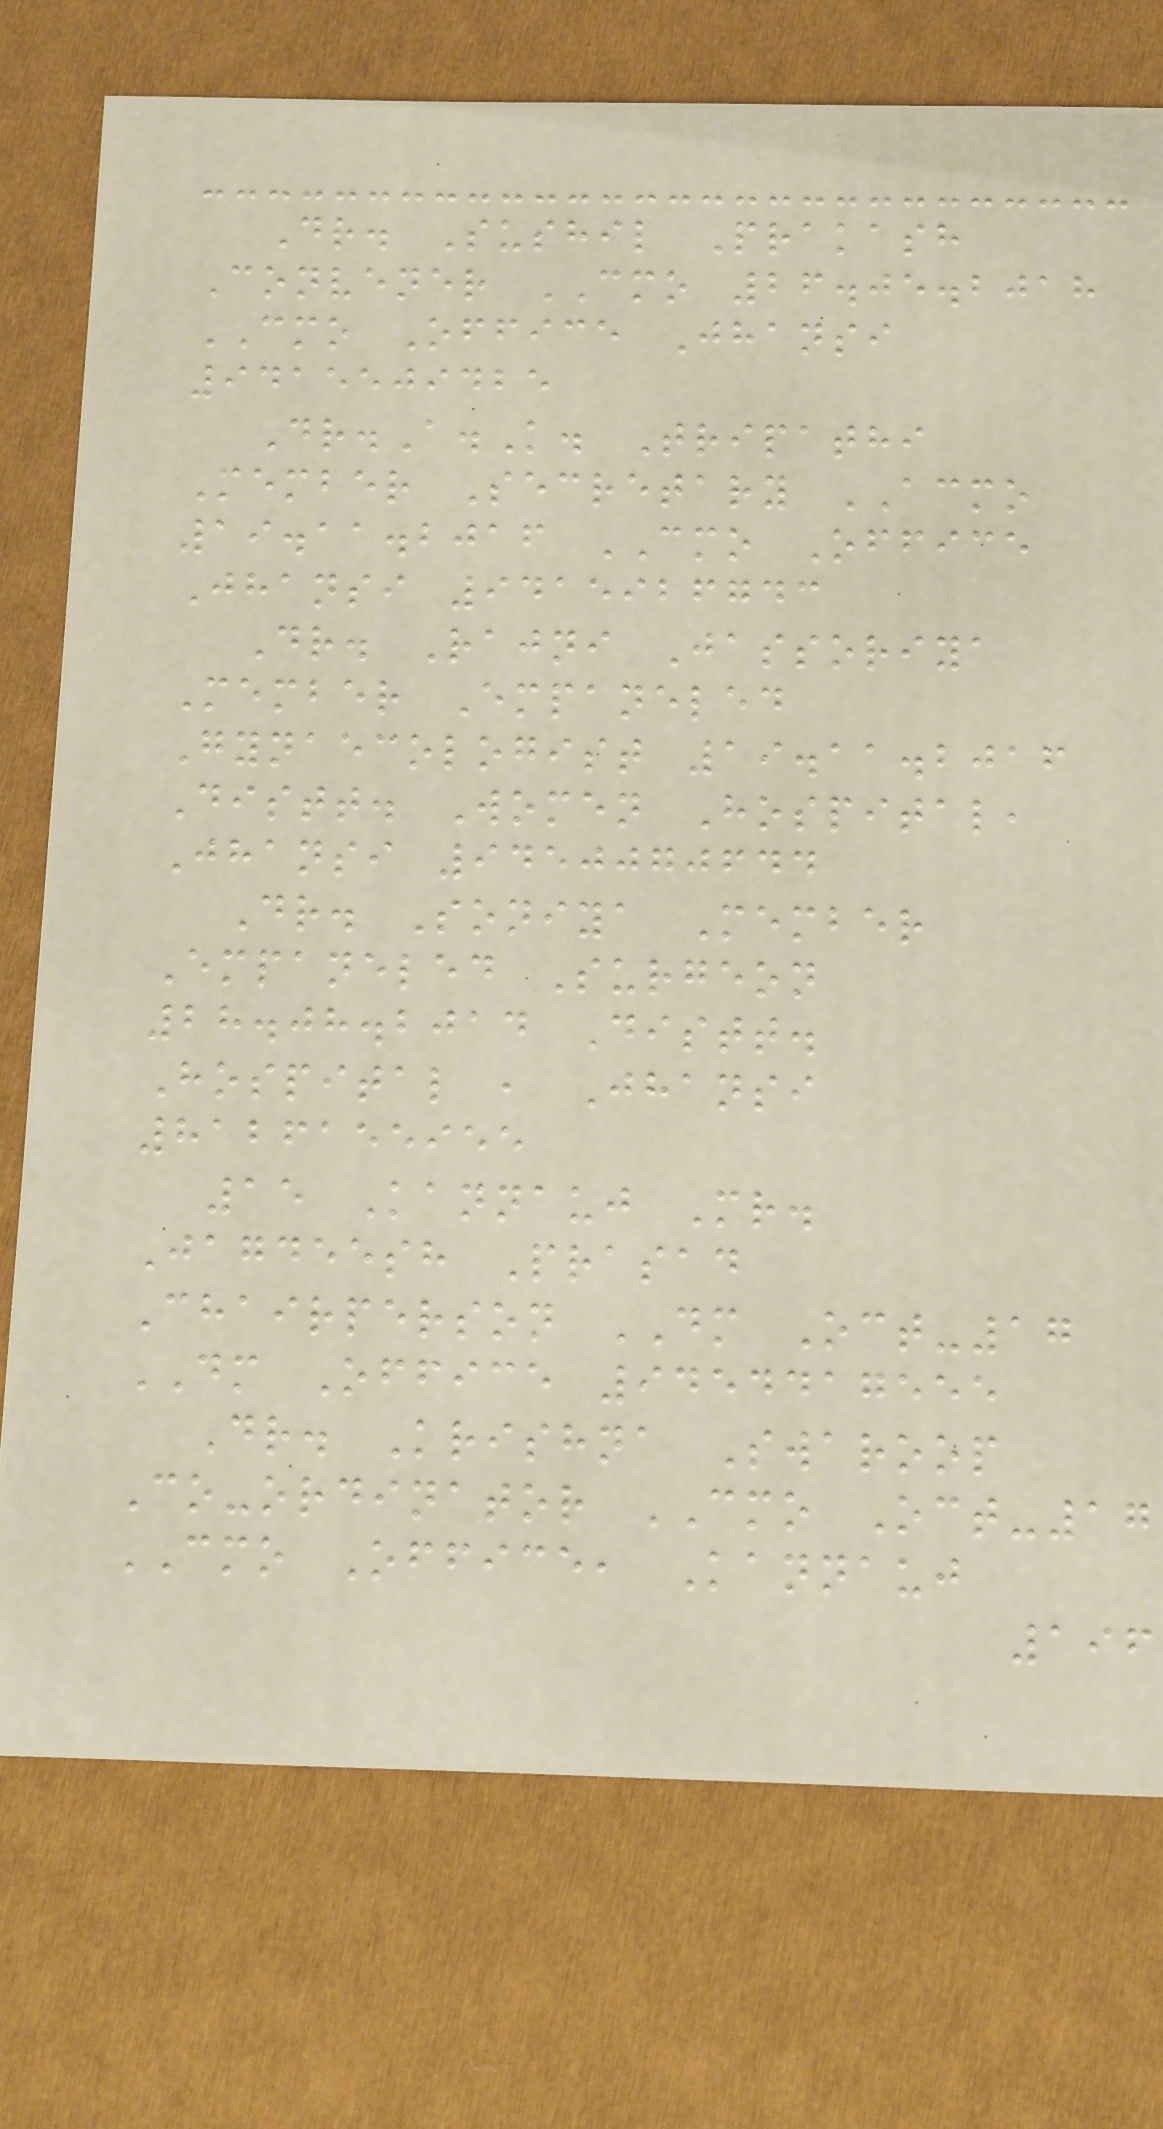Dr. Sushil Prakash
Convener CMO 26.05.2018
CMO Office Jhansi
9415509425
Dr.A.K. Tripathi
Member Secretary ACMO
19.11.2016 CMO Office
Jhansi 9415926743
Dr. Rajni Jassoriya
Member Empaneled
Gynaecologist 19.11.2016
Distt. Women Hospital,
Jhansi 9450070644
Dr. Soniya Member
Empaneled Surgeon
28.08.2014 Distt.
Hospital , Jhansi
8126155955
15 Kannauj Mr.
Jagdeesh Prasad
Chairperson DM Oct-17
DM Office 9454417555
Dr. Krishna Swaroop
Co-ordinator CMO Oct-17
CMO Office, Kannauj
196
